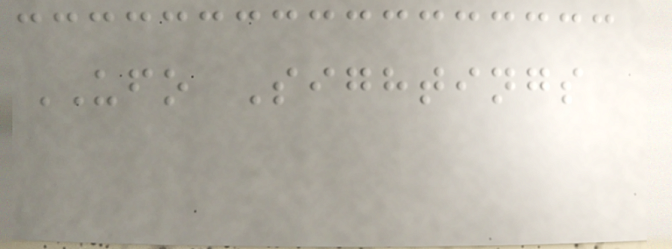UFO Sightings
